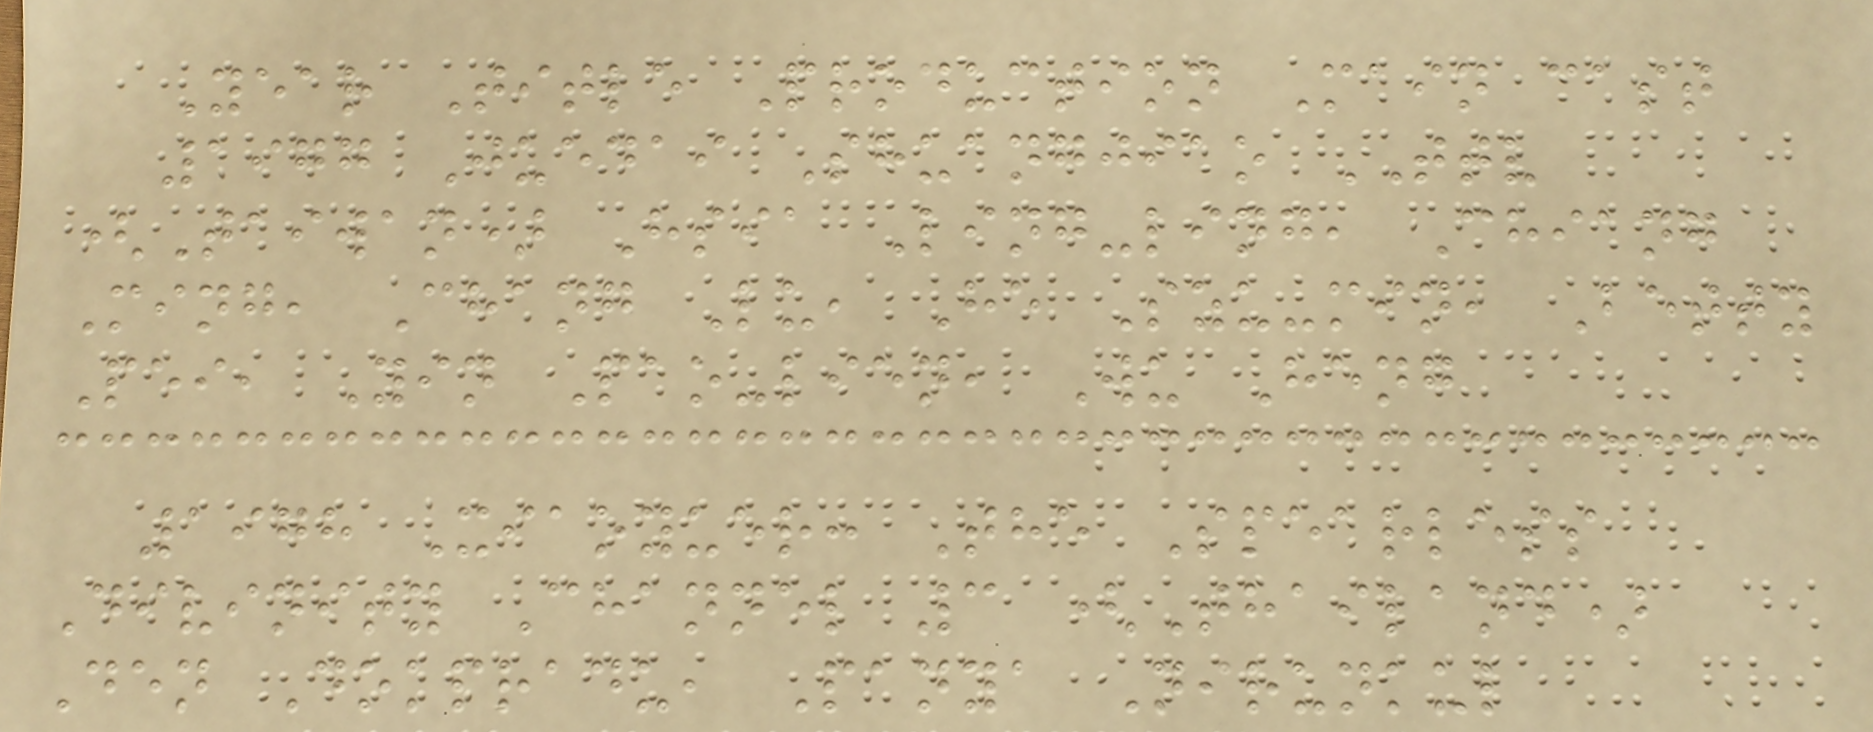Year Title Production Main cast
1977 Juedai Shuangjiao TTV
(Taiwan) Hsia Ling-ling, Chiang
Ming, Chang Lu, He Szu-min, Betty
Pei, Yin Pao-lien, Wu Heng
1978 Xiaoyuer: The Spearless
Divinity Channel 3 (Thailand)
Den Dokpradu, Panya Nirunkul
